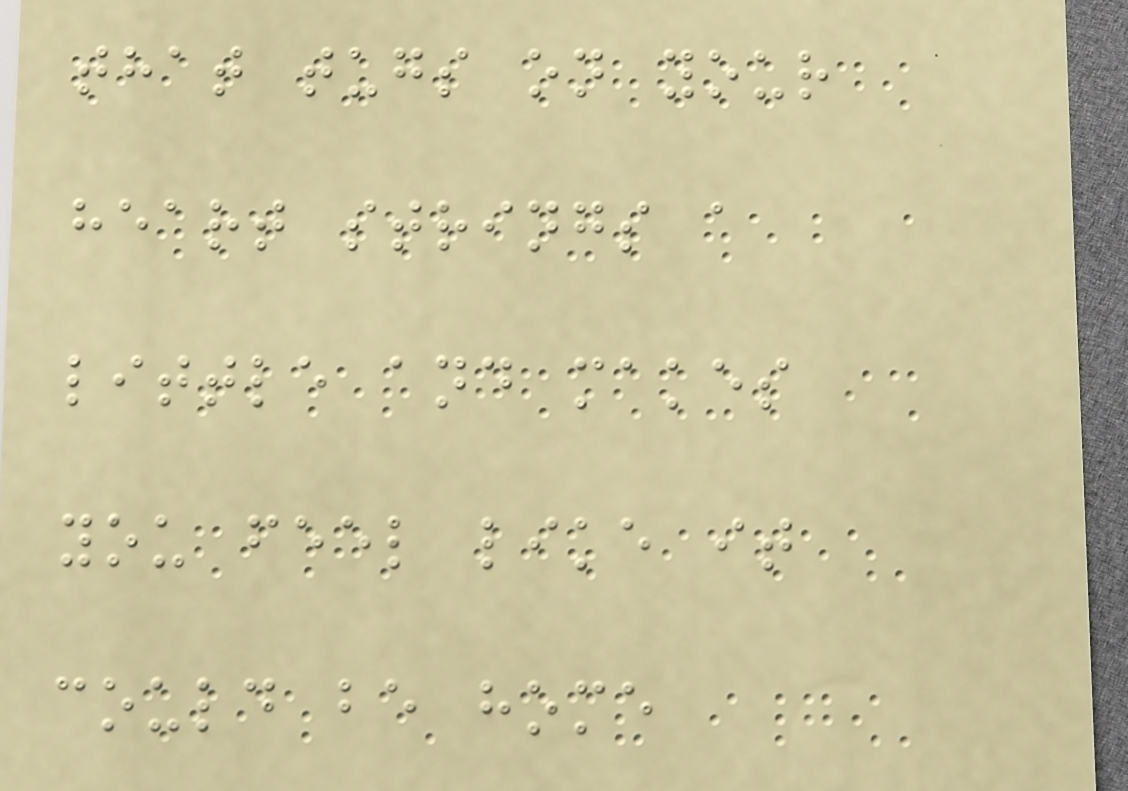that tugs on your
heart strings a
little and makes
you feel like it
could be home
